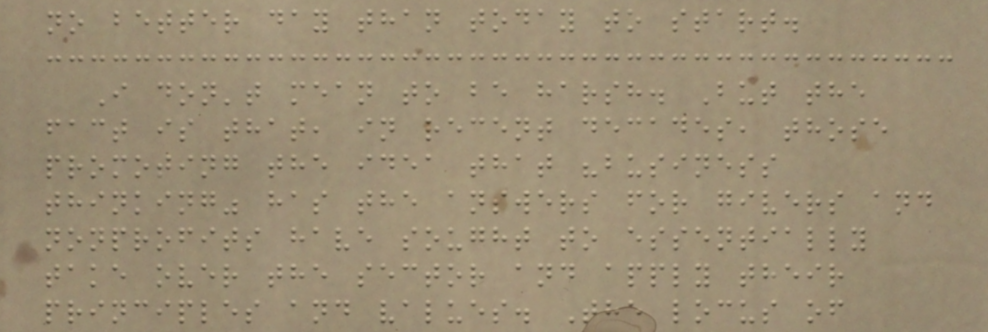no better day than today to start.
I don't mean to be harsh. But the
fact is that, in recent decades, those
promoting the idea that "business
thinking" has the answers for givers and
nonprofits have sought to essentially
take over the sector and apply their
principles and values. The locus of
